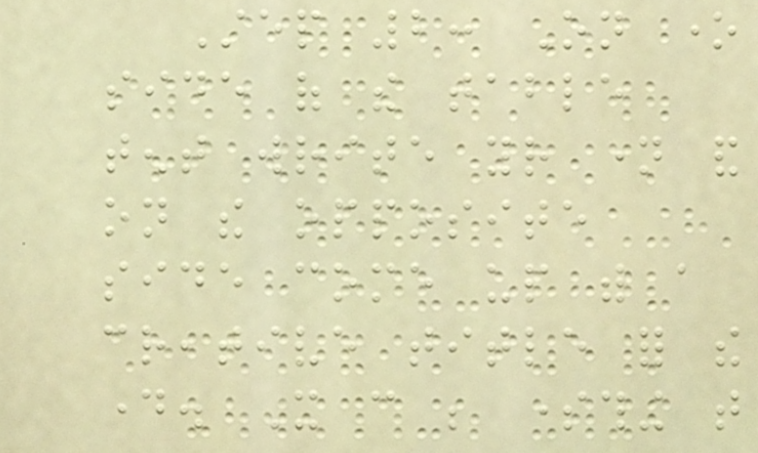Step 2: On one
side of the table
tent write your name and
on the opposite
side come up with a
creative title for the
day. It can be something that
